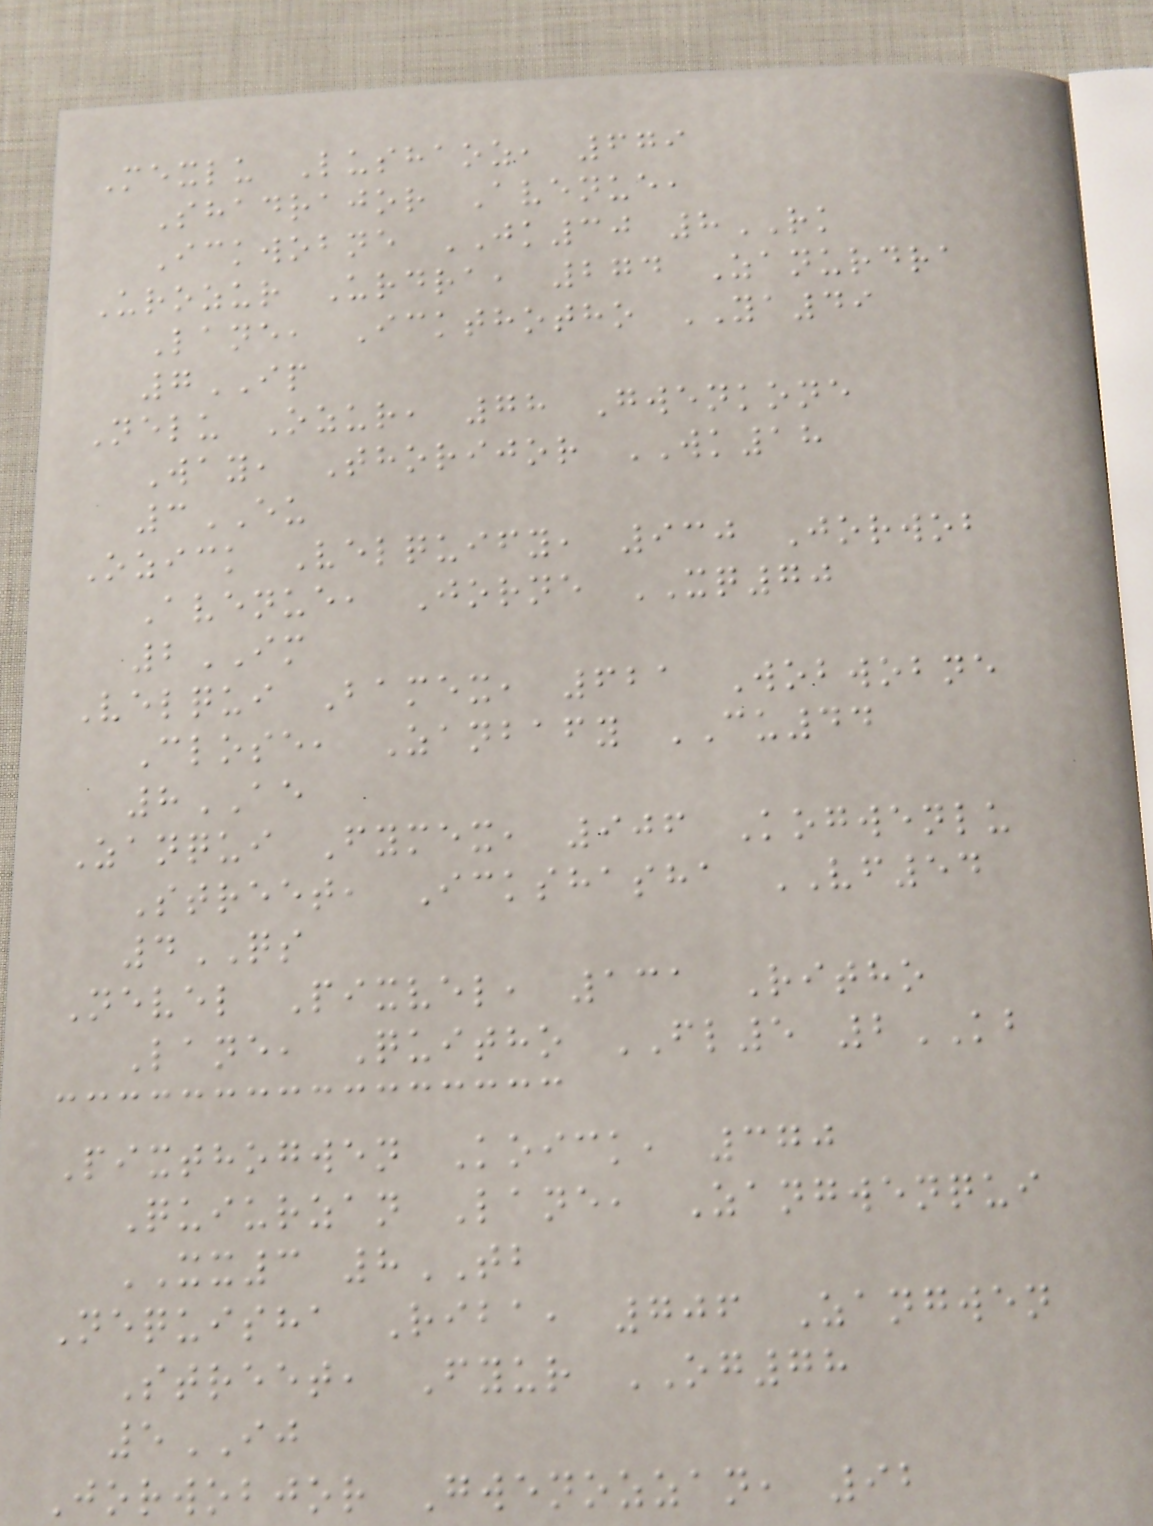Mexlu Lushaoz, 679
Shadrajor Avenue,
Ickwobne JK30 8RK
Urozur Urdra, 274 Zanurdra
Lane, Ickthotho YA49
7IP
Nelu Ozur, 78 Gwenkone
Way, Thorijor WK18
3EU
Ozick Velquify, 930 Jorwob
Avenue, Jorne XQ70
2IM
Velqui Bamex, 621 Wobwobne
Close, Zanbafy CU44
8AE
Zanqui Fymex, 906 Kogwenlu
Street, Ickshasha VF54
4QS
Nevel Pixvel, 131 Ritho
Lane, Quitho FL5 2KB
Pixthogwen Koick, 370
Quiurzan Lane, Zangwenqui
XX3 8TB
Nequisha Riba, 706 Zangwen
Street, Fyur OG78
5IJ
Jorwobjor Gwenozzan, 92
